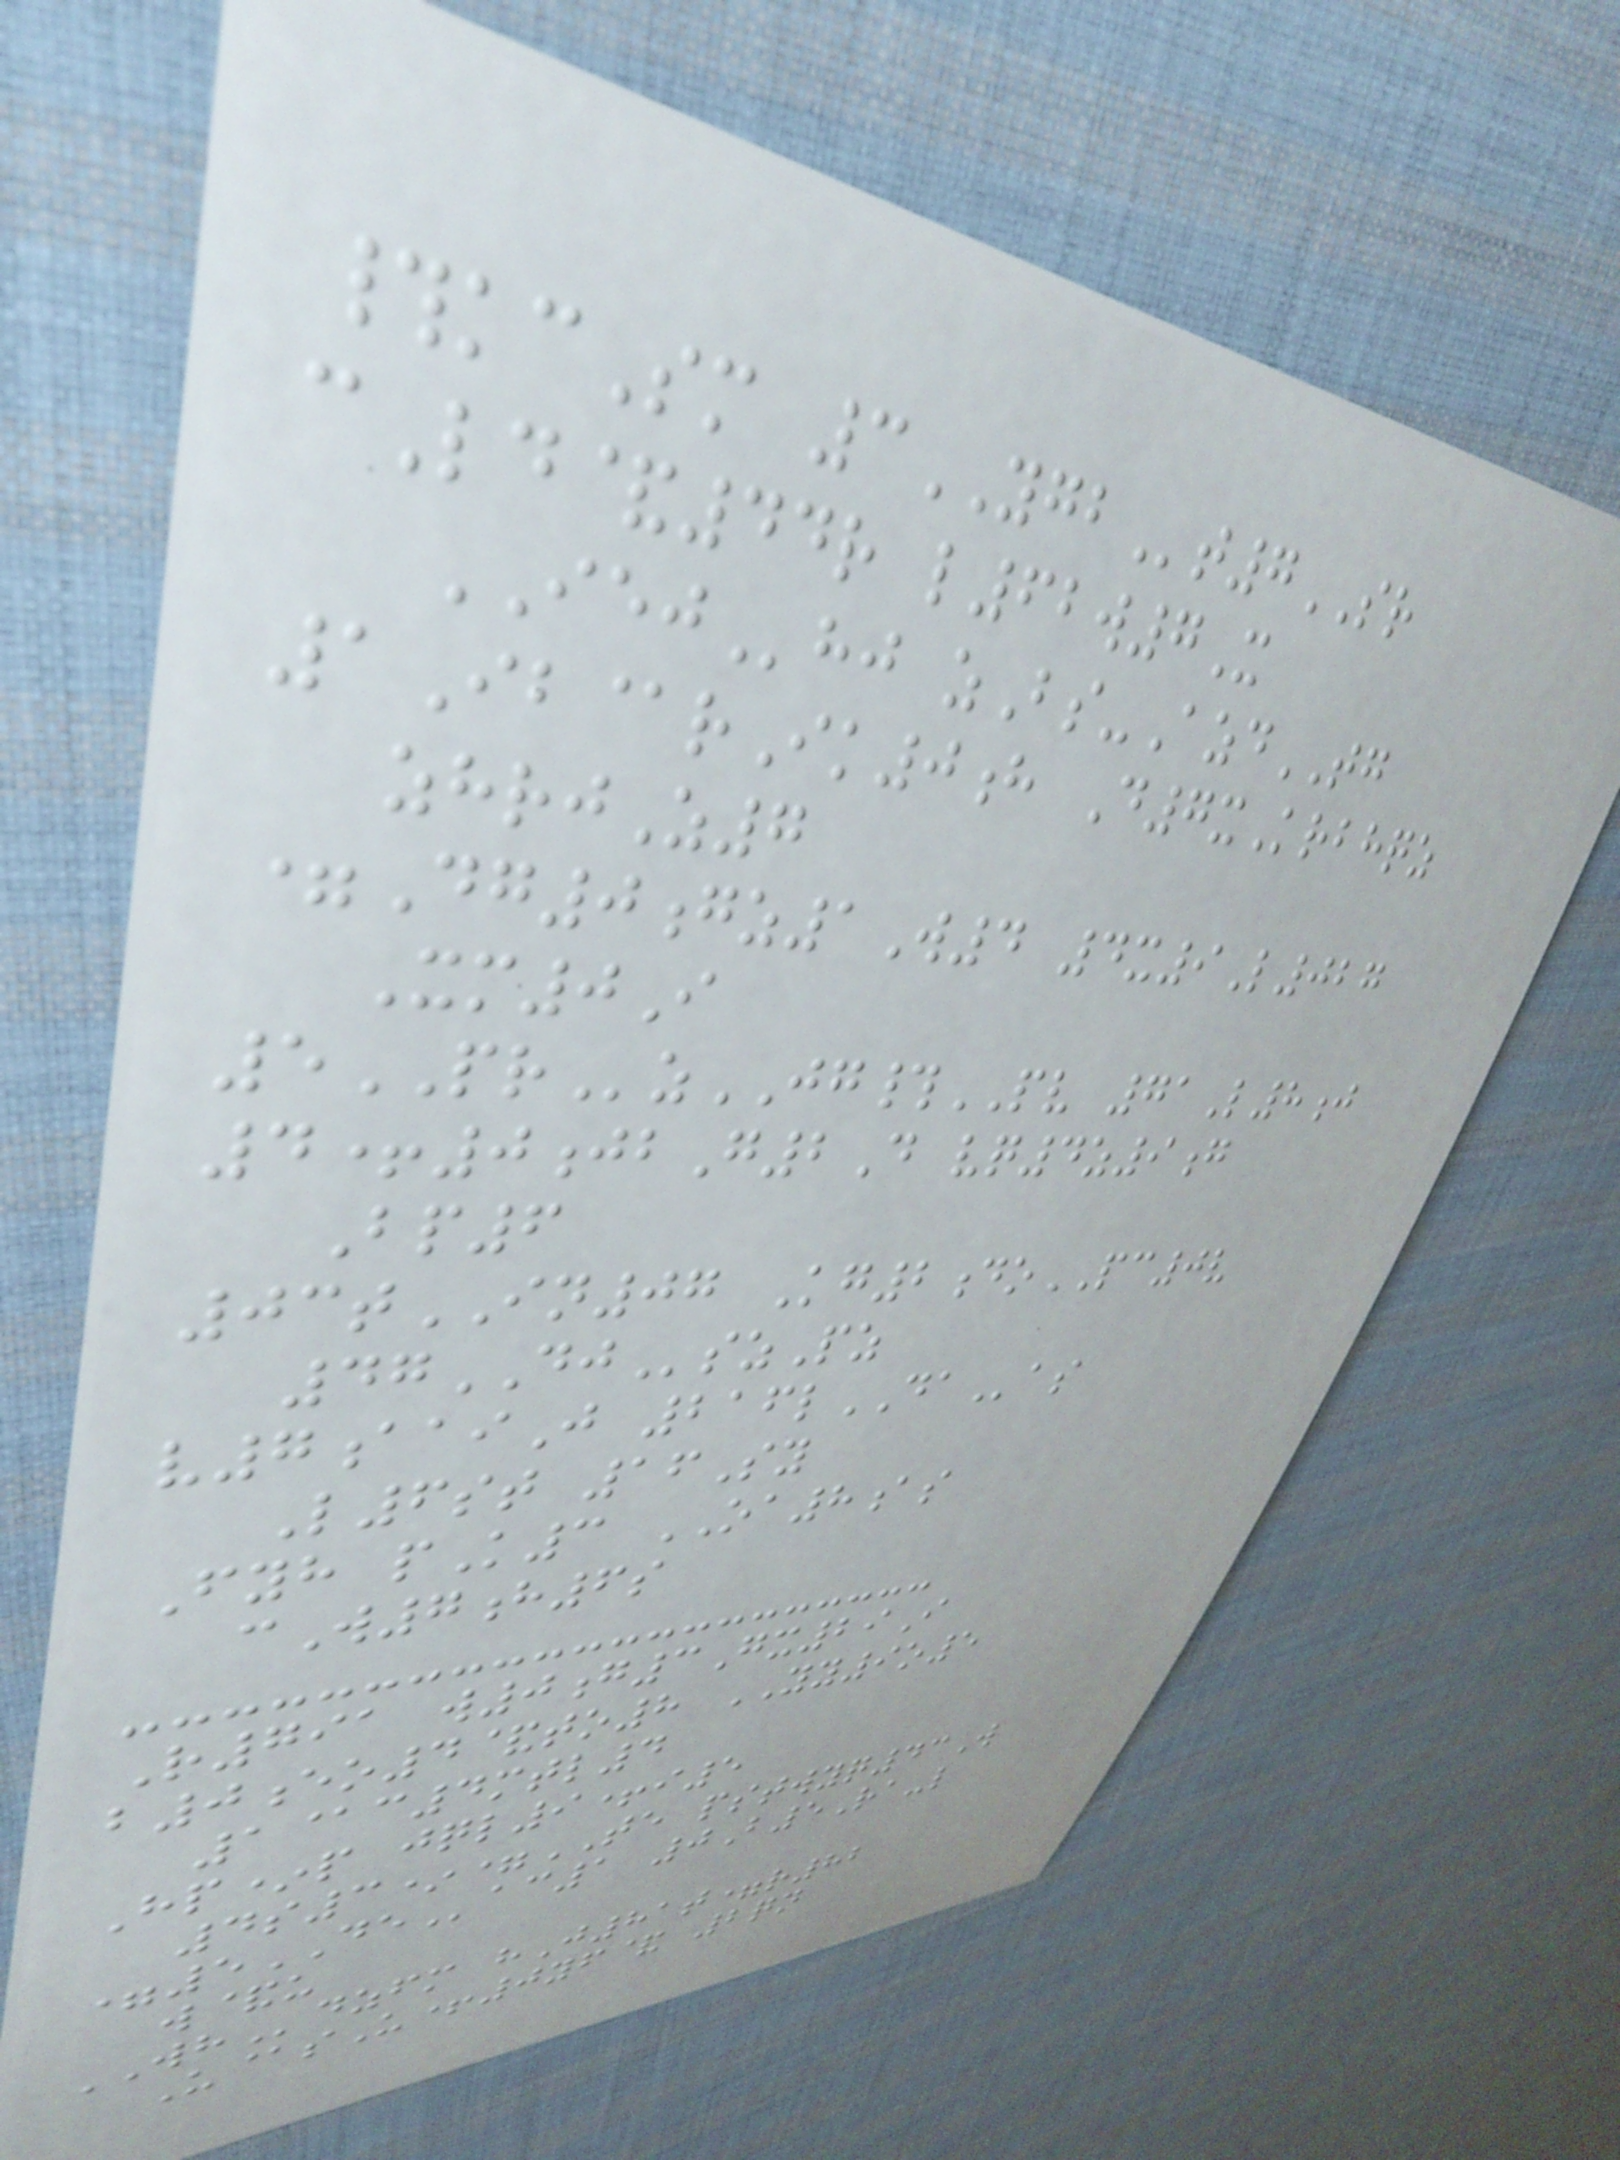#kcSm 3YGBt7SR
cLd&44r l62w7X
IEJhj zBs-AzdTG
1Ib@rIk0h D7xKrbhqz
zhrjZ7
=Dg0gz1W4 4x9L027
Xm0I
5PRzJG#PV 71L8j
4+0jbG2D vq4z9g
Bp6
03tIN07 Kg2doPC0v
47DJszPz
v7aaiJ 216lDAas
L6st 16Sy
Fyh pK3 OA8as
cW7h6s
R791 w0g3Gx29I
b0eo4&to8 YY9o5
1@c4mtl4
Hp*p jql9+i5
4s3*=TE pstwyq43W
=5DEac1 0B5Ra-l
w&u
WHdzfm hJ81t=r82
U@sU+0yf& 2qn
